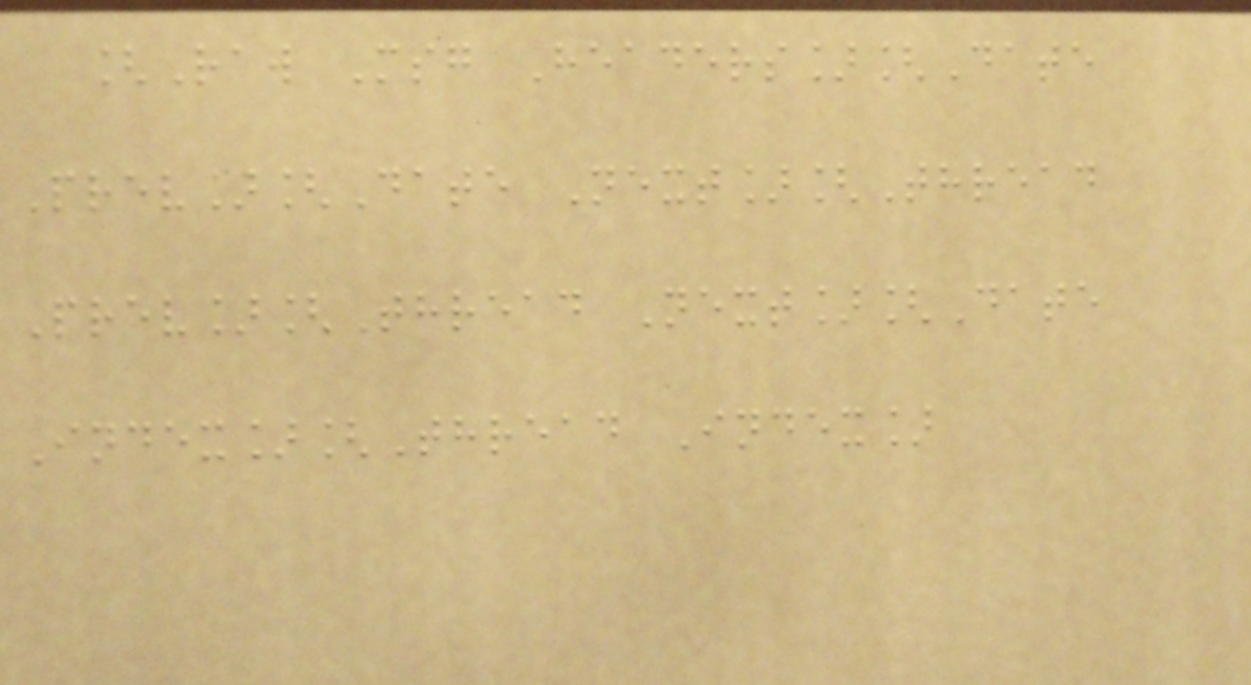[Raw Msg Headers][Date
Prev][Date Next][Thread
Prev][Thread Next][Date
Index][Thread Index]
